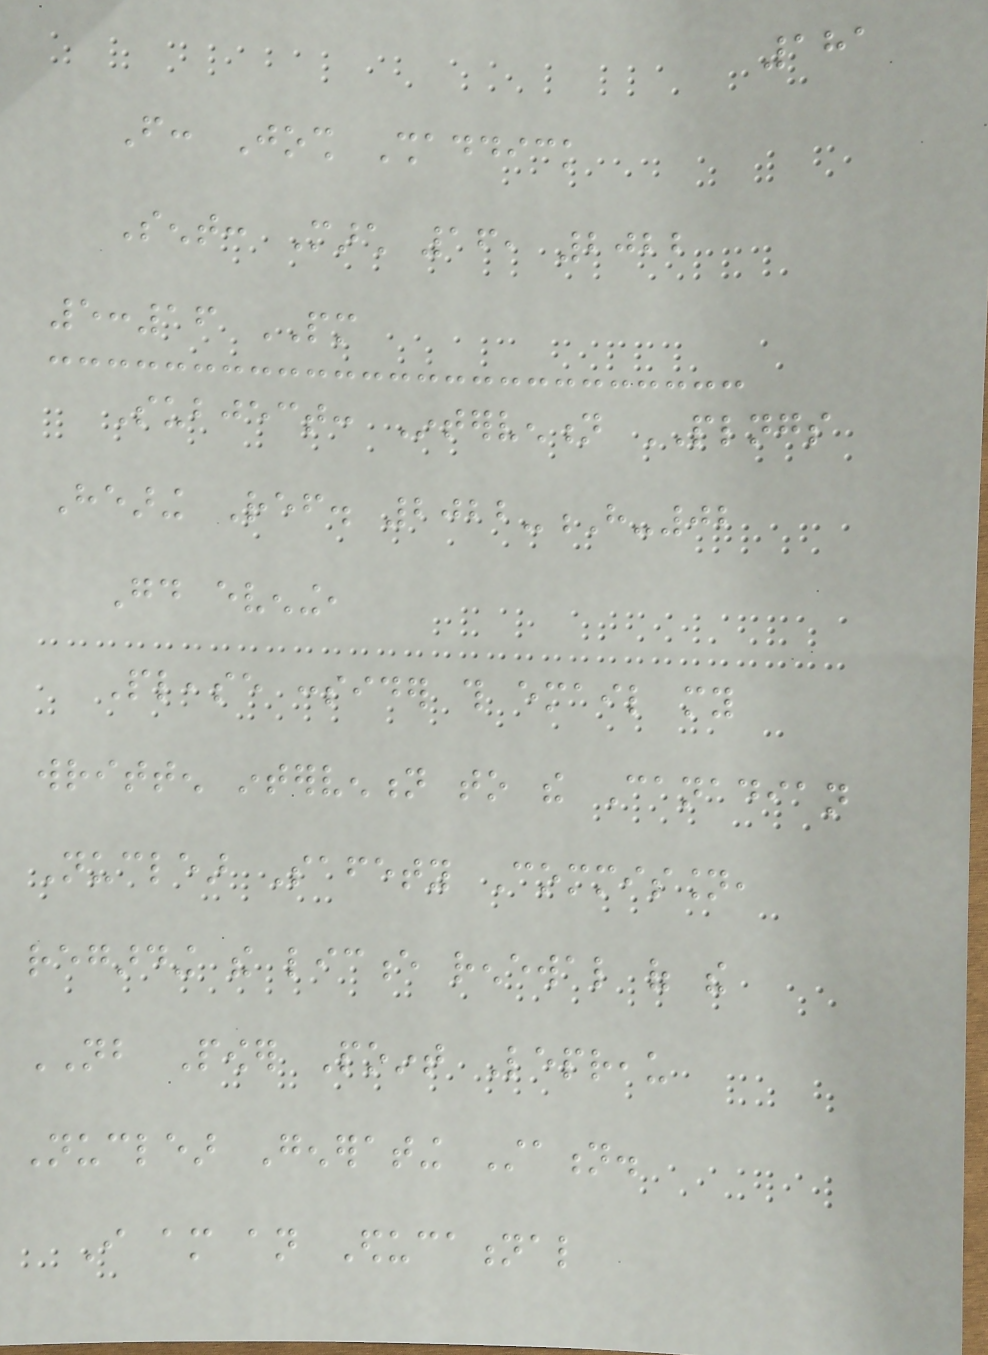181
From: Josh Shaddick
Sent: March 16, 2022
5:16 PM
Subject: Intervention PLNGS
Hearing Ref. 2022-H-02
Good evening,
Please consider this email my
written intervention to the Canadian
Nuclear Safety Commission,
regarding the licence renewal of the
NB Power Point Lepreau
Nuclear Generating Station.
I am an Educational
